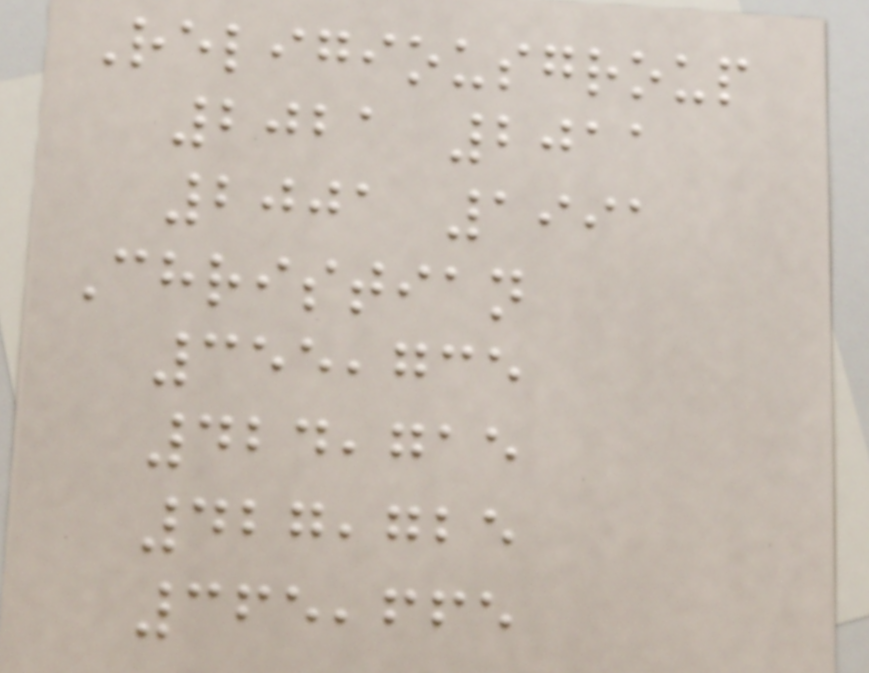Religiousgroup
2021 2011
2001 1991
Christian
355,735
424,715
427,725
365,665
